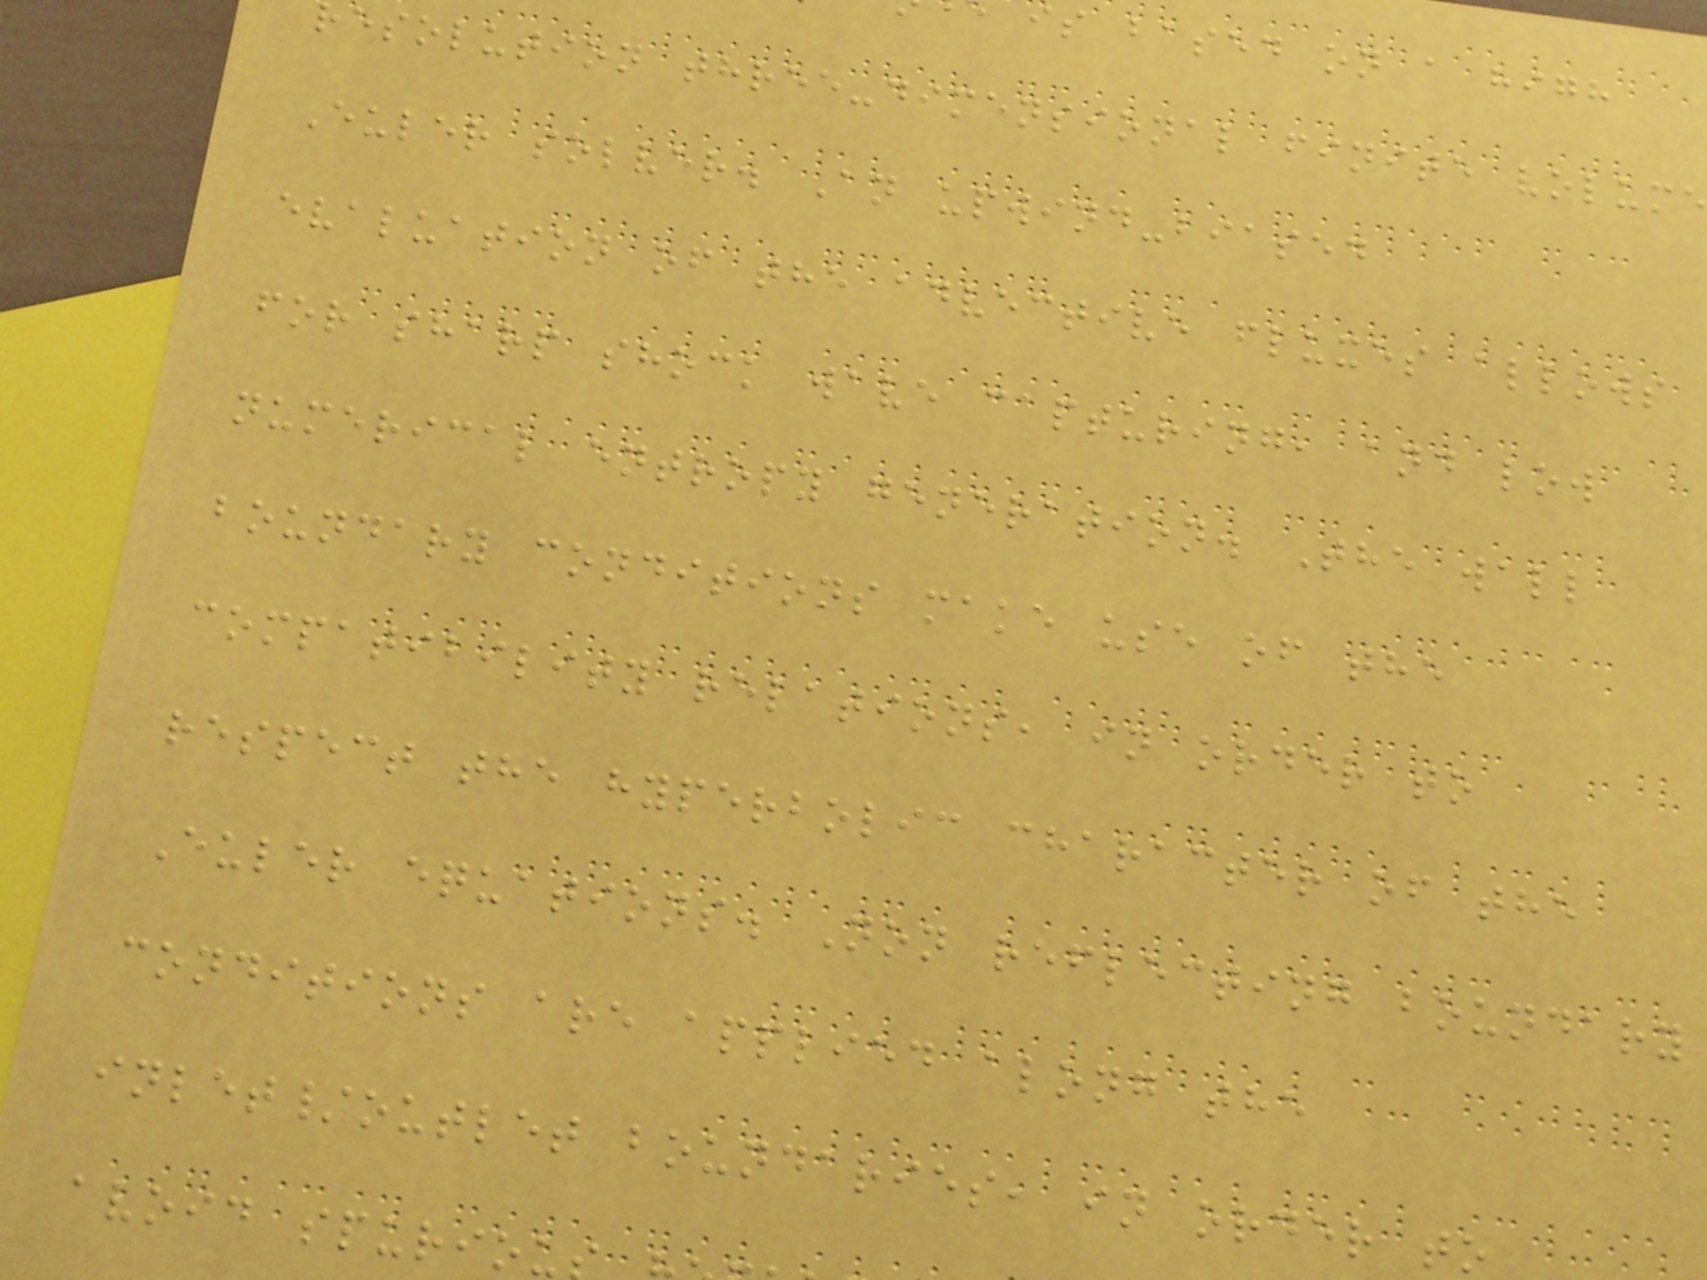is based on a high
resolution three-dimensional finite volume
Euler solver. An upwind-biased
evaluation of the advective fluxes allows
for sharp shock wave capturing, and low
numerical entropy generation. The wall
boundary conditions make use of the
compatibility relations, in order to
respect the hyperbolic character of the
Euler equations. Non reflecting boundary
conditions are applied along the
inlet/outlet boundaries, in order to
avoid spuriou
